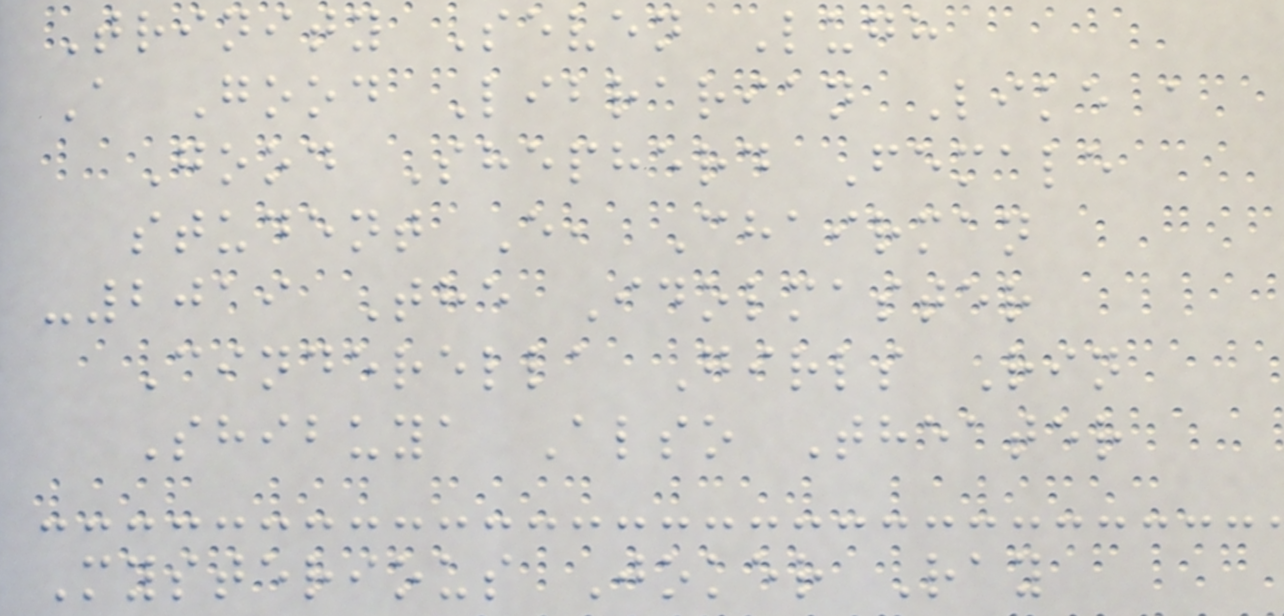Trinity Seven Lugh
A Good Librarian Like a
Good Shepherd Female
student E, Chairman
-2019 The Idolmaster
Cinderella Girls Rin
Shibuya Also Theater
Mysterious Joker Ray
